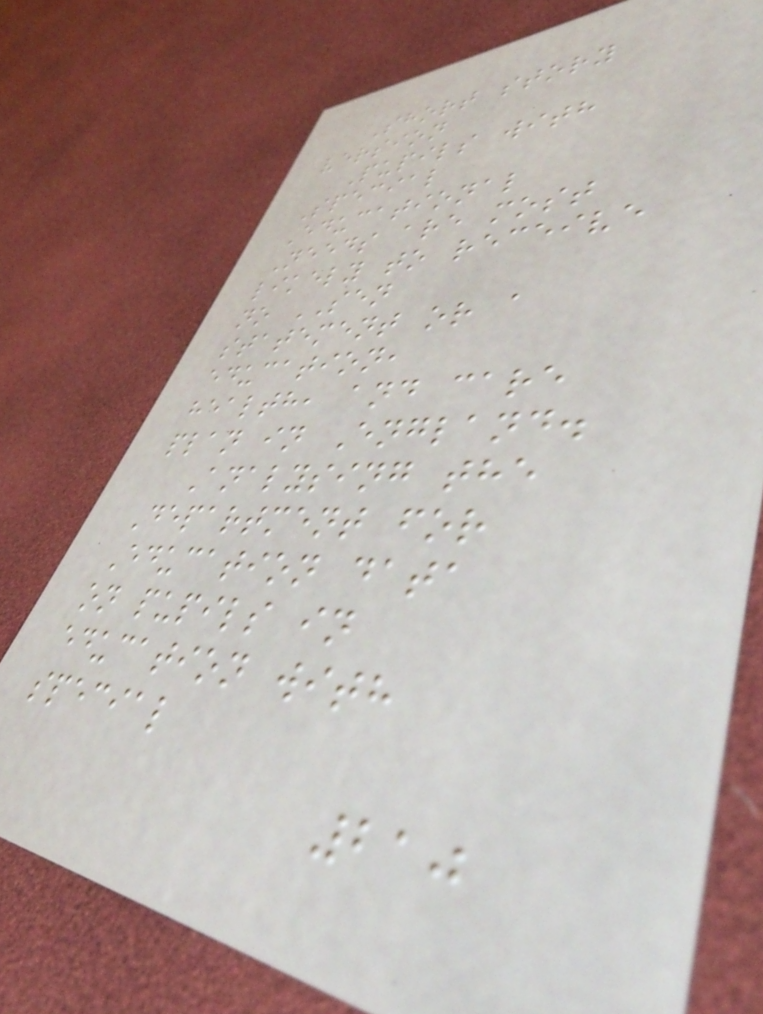Short story
version
Pupils with
Special
Educational
Needs are most
likely to receive
no SEN
statement or a
education,
health, and care
plan in England.
Analysing the
Department for
Education data
on pupils in
education with
special
210
